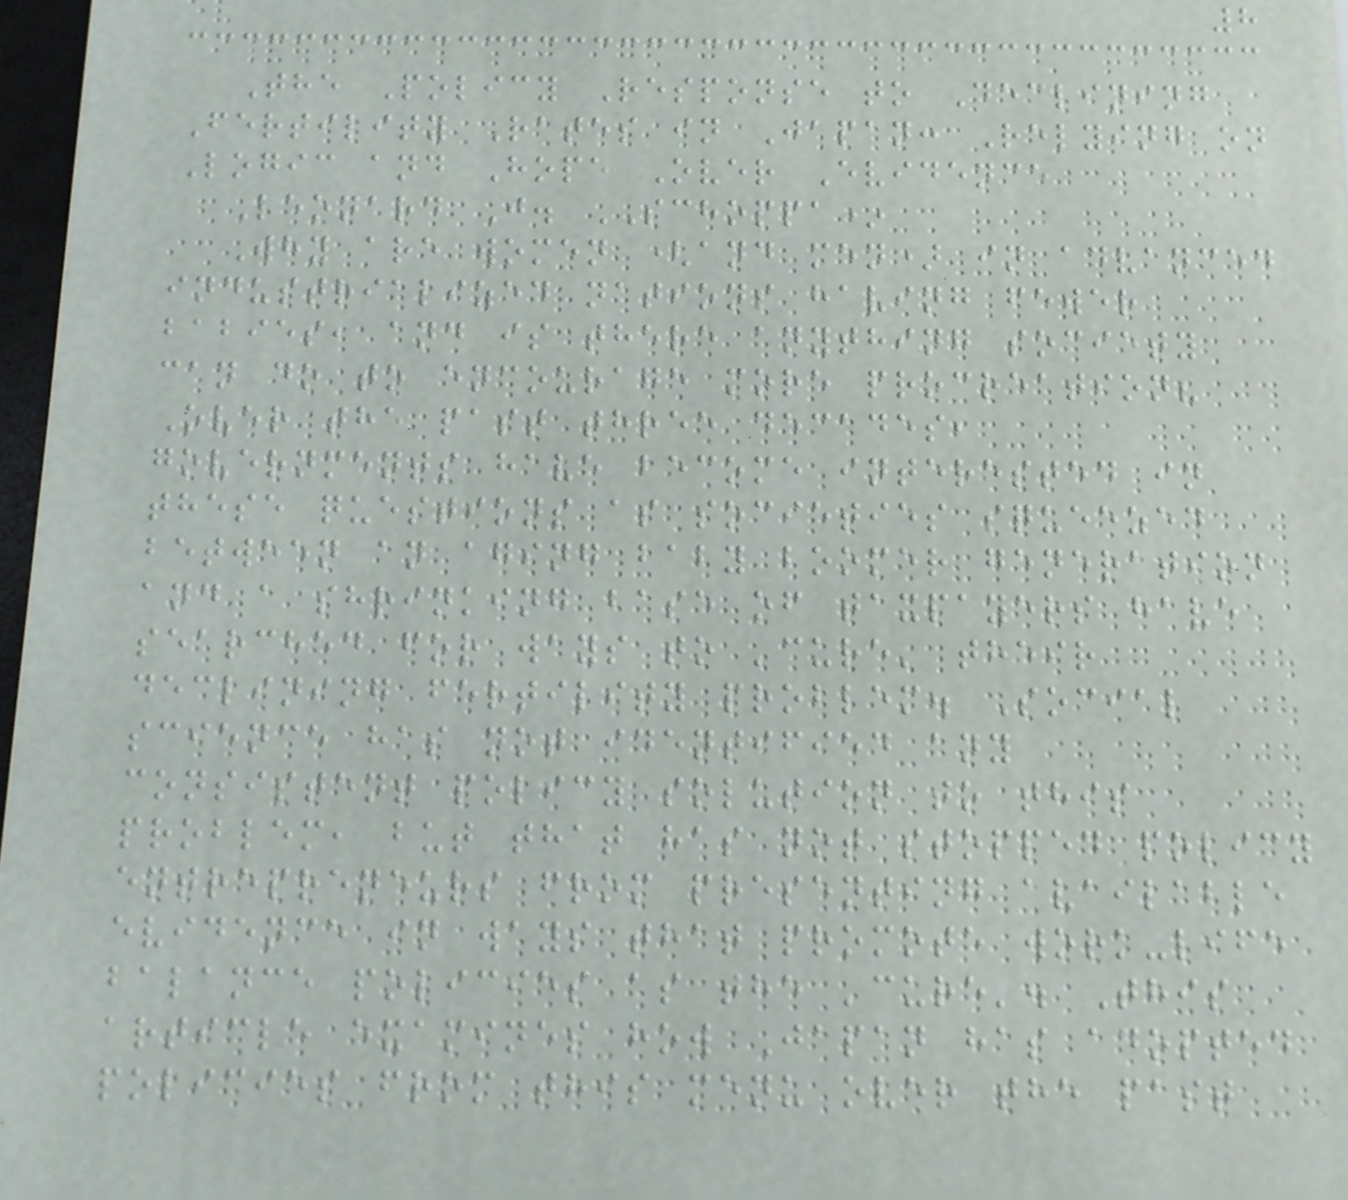8
The Policy Response to Declining
Fertility Rates in Japan: Relying on
Logic and Hope Over Evidence
Leonard J. SCHOPPA*
Why are women (and men) in advanced
industrialized nations having fewer
babies, and is there anything society
can do to encourage more procreation?
Over the past three decades,
governments have become interested in
these questions as societies squeezed
between an aging baby boomer generation
and a shrinking base of taxpayers have
searched for ways to 'cure' their
declining fertility problem. Social
science has not identified any
consistent policy solution to this
problem, but that has not stopped policy
entrepreneurs from presenting available
evidence in ways that promote work-life
balance policies as the 'cure'. This
article examines how Japan has adopted
policies from this menu over the past
